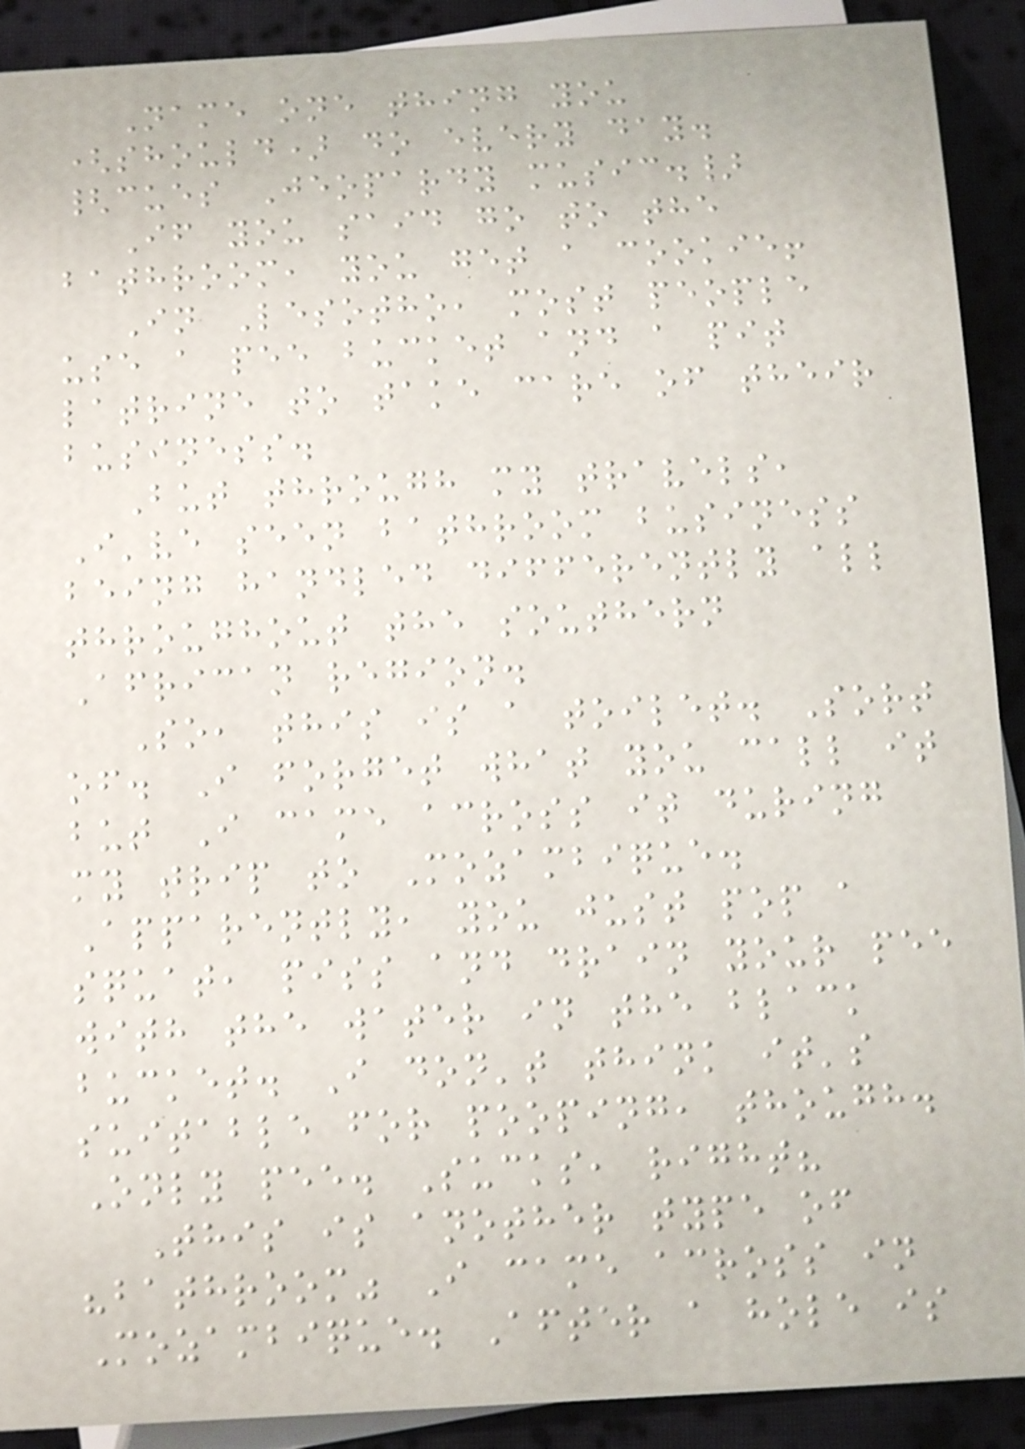Name one thing you
(should) do every day.
{cues Jeopardy music.}
If you said go to the
bathroom, you get a cookie!
In Lesotho, most people
use a pee bucket and a pit
latrine to take care of their
business.
But through my travels,
I've seen bathroom business
being handled differently all
throughout the southern
African region.
So, this is a toilet. Sort
of. I forget what you call it
but I came across it during
my trip to Mozambique.
Apparently, you just pop a
squat, piss and drain your pee
with the water in the black
bucket. I don't think it's
suitable for pooping, though.
Only pee. Sucks, right?
This is another type of
"bathroom" I came across in
Mozambique. After a hole is
